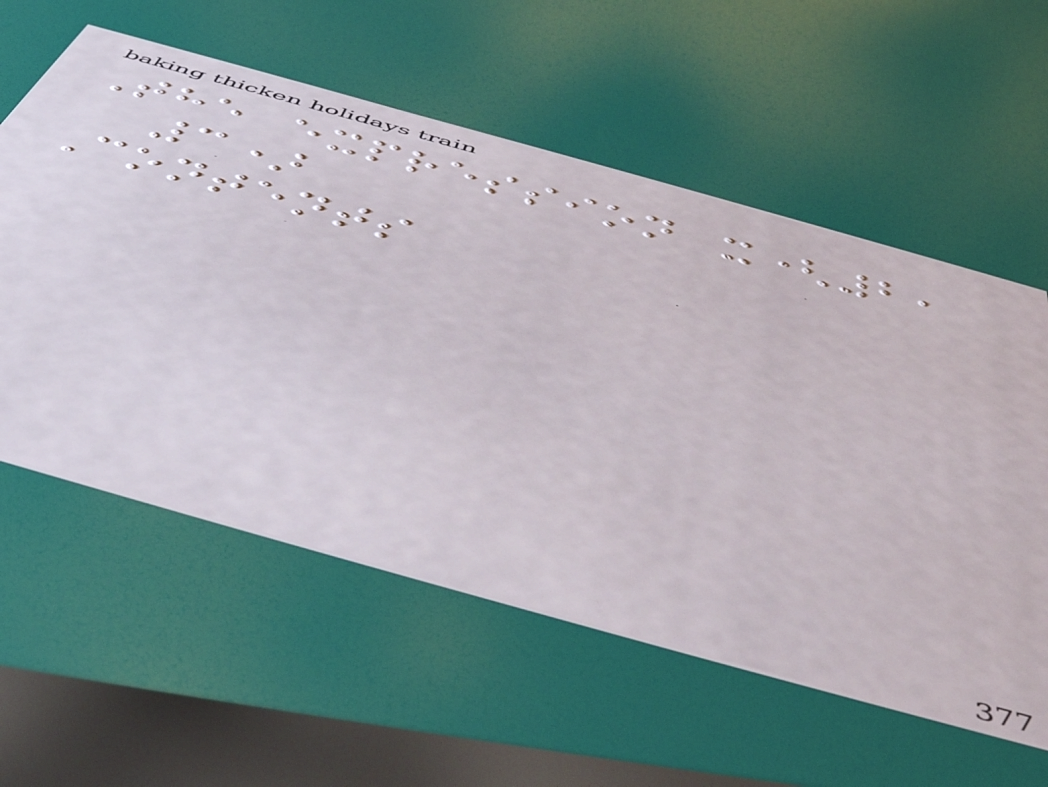The expression x(2,
3)
Contents
